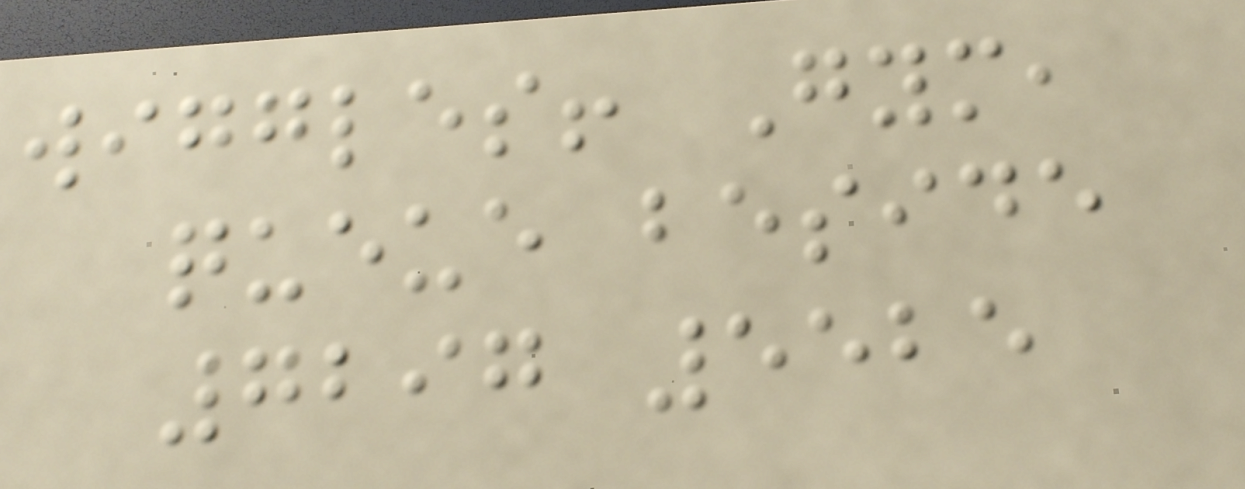wiggles! Gym,
queue beside
7297 5525
